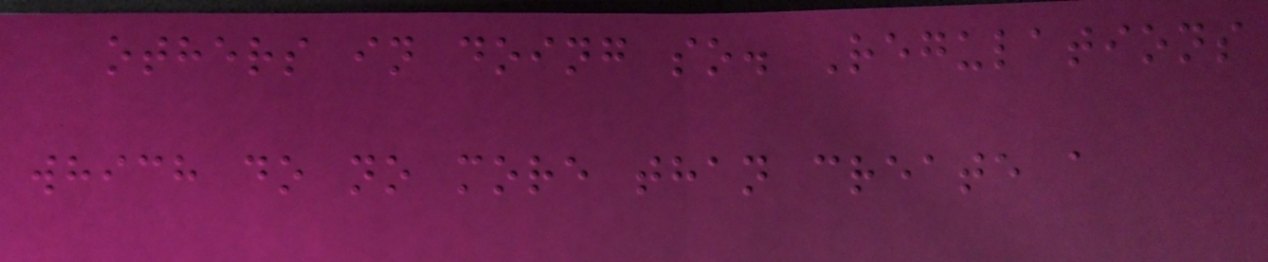others in doing so. Regulations
which do no more than create a
